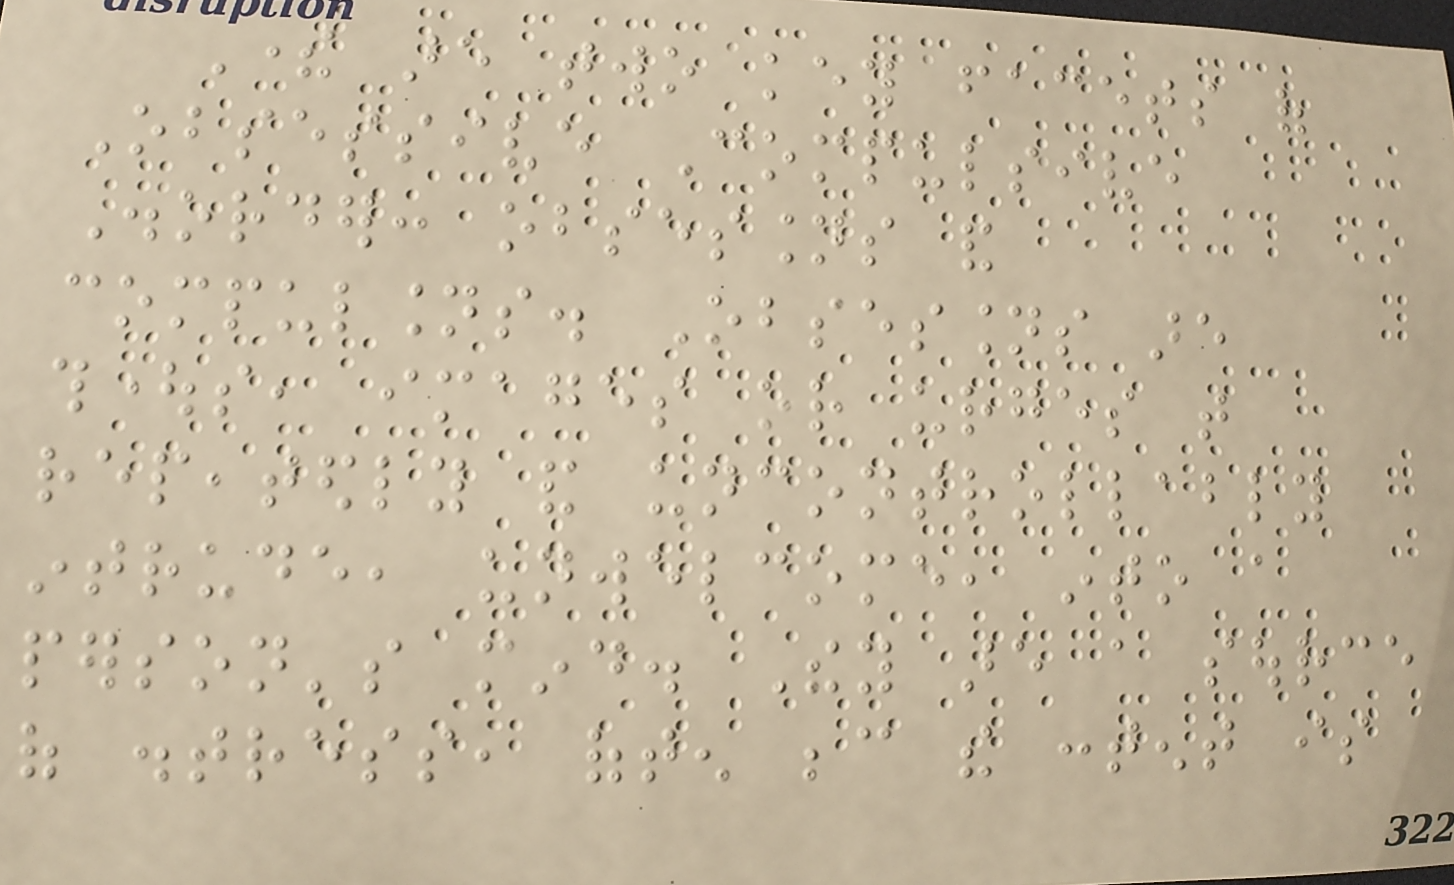There are two key facets of
Obsessive Compulsive
Disorder: obsessions and
compulsions. Obsessions are
thoughts, images or urges that
repeatedly and uncontrollably
intrude, unwelcome, into a
person's mind. They are a source
of distress, often because the content is
